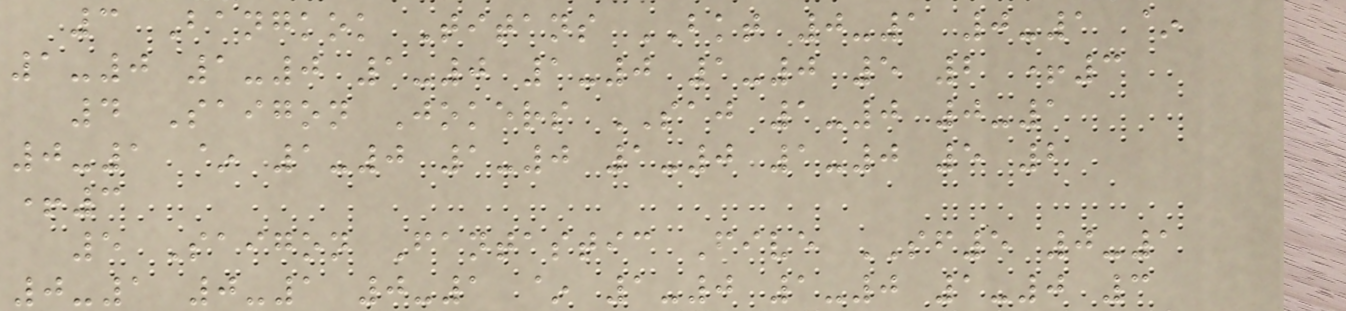3 Bangkok Titans BKT 0-1 0-1 ~
1-0 1-0 1-0 1-0 1-0 5 2 +3
4 Saigon Jokers SAJ 1-0 0-1
0-1 ~ 1-0 1-0 1-0 1-0 5 2
+3
5 Saigon Fantastic Five SF5 0-1
0-1 0-1 0-1 ~ 1-0 1-0 1-0 3
